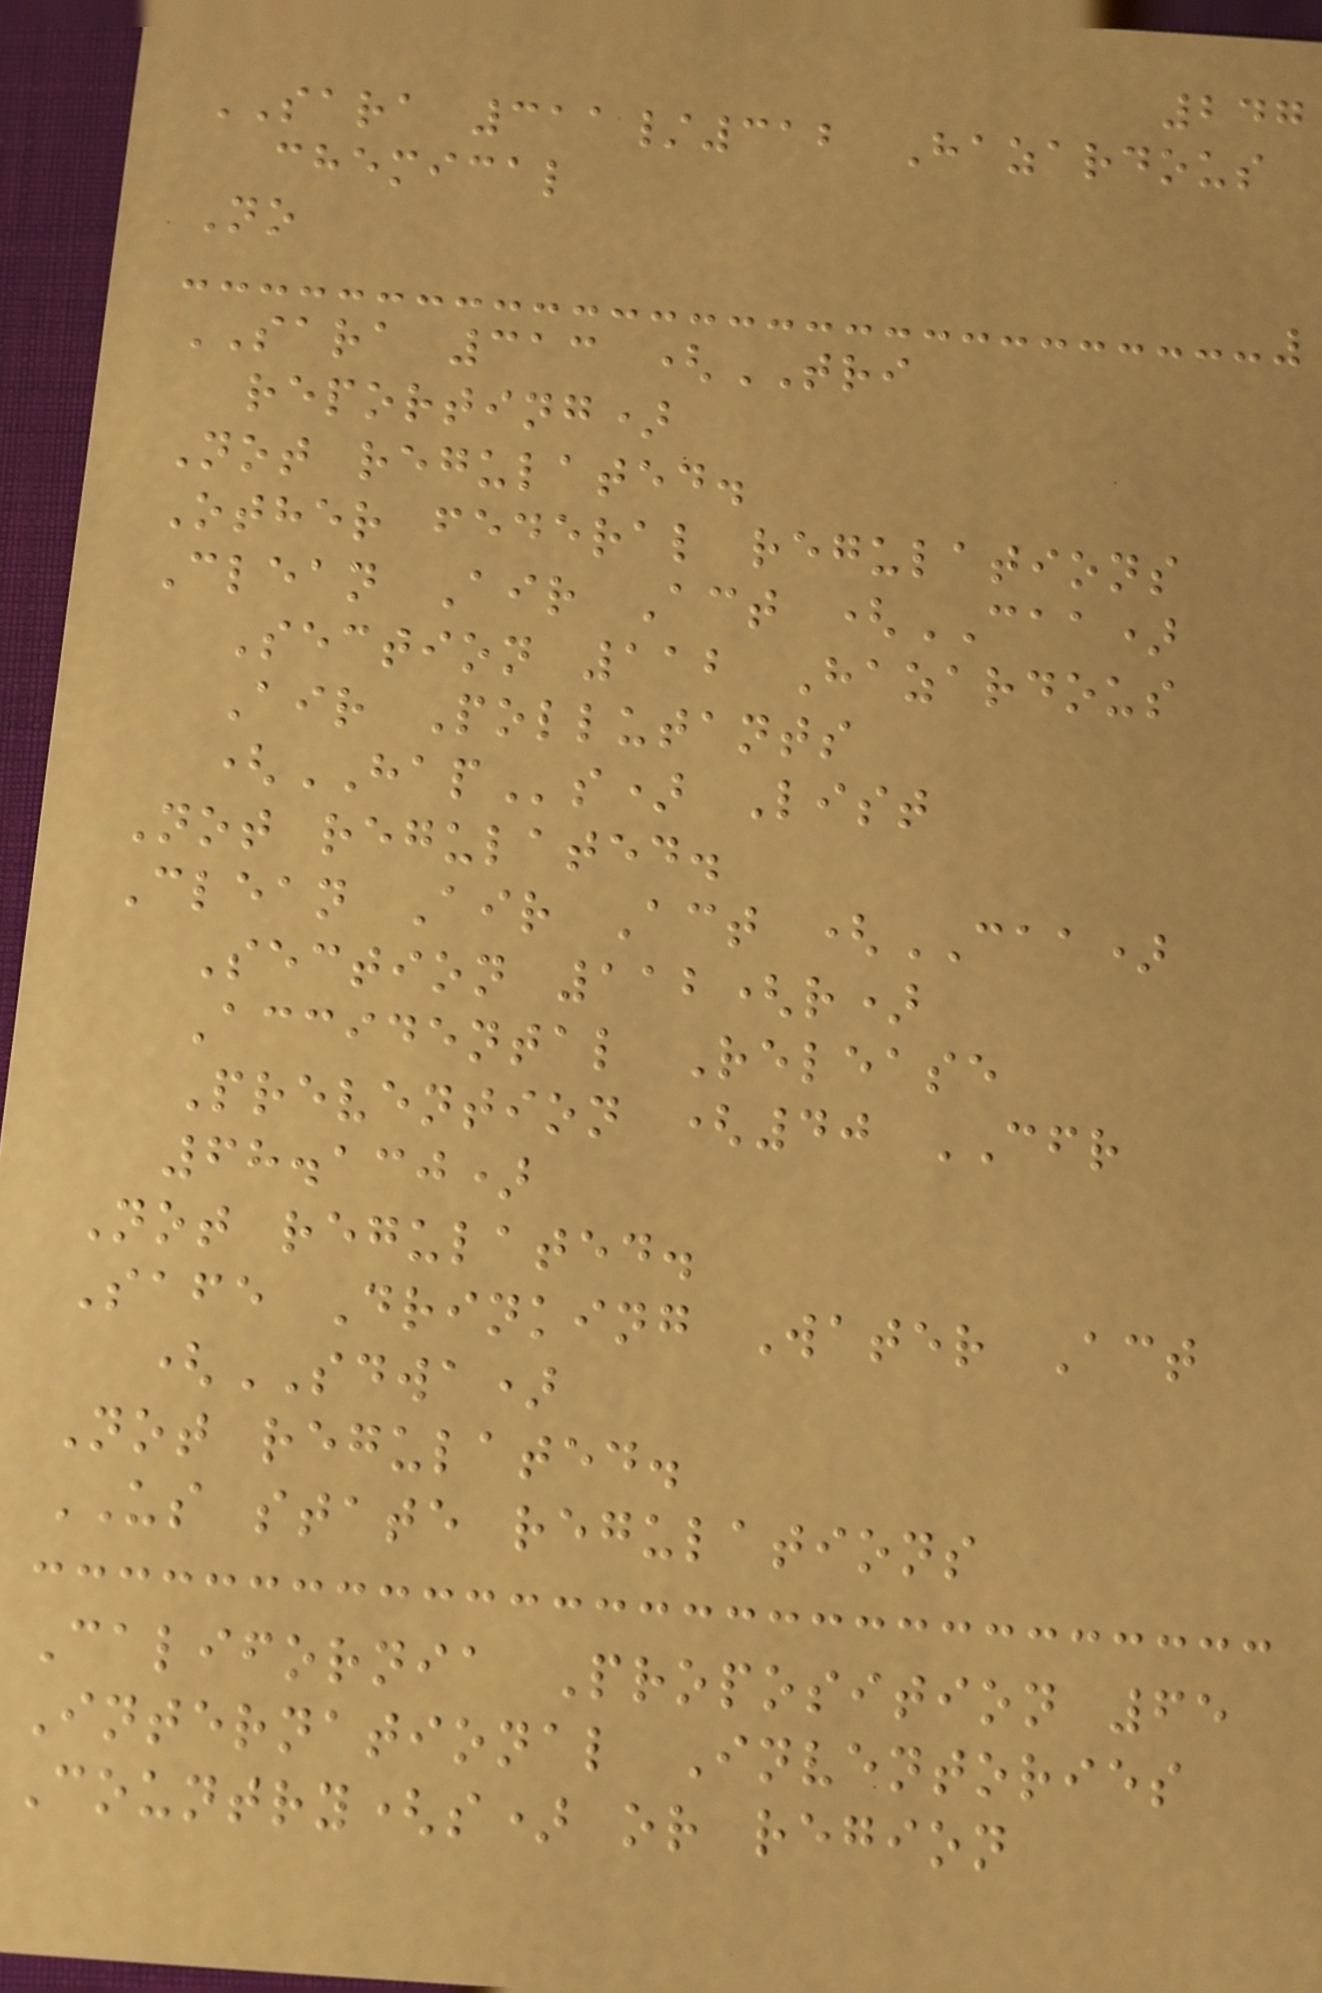247
SARA 311/312 Hazardous
chemical
No
SARA 313 (TRI
reporting)
Not regulated.
Other federal regulations
Clean Air Act (CAA)
Section 112 Hazardous
Air Pollutants
(HAPs) List
Not regulated.
Clean Air Act (CAA)
Section 112(r)
Accidental Release
Prevention (40 CFR
68.130)
Not regulated.
Safe Drinking Water Act
(SDWA)
Not regulated.
US state regulations
California Proposition 65
International Inventories
Country(s) or region
